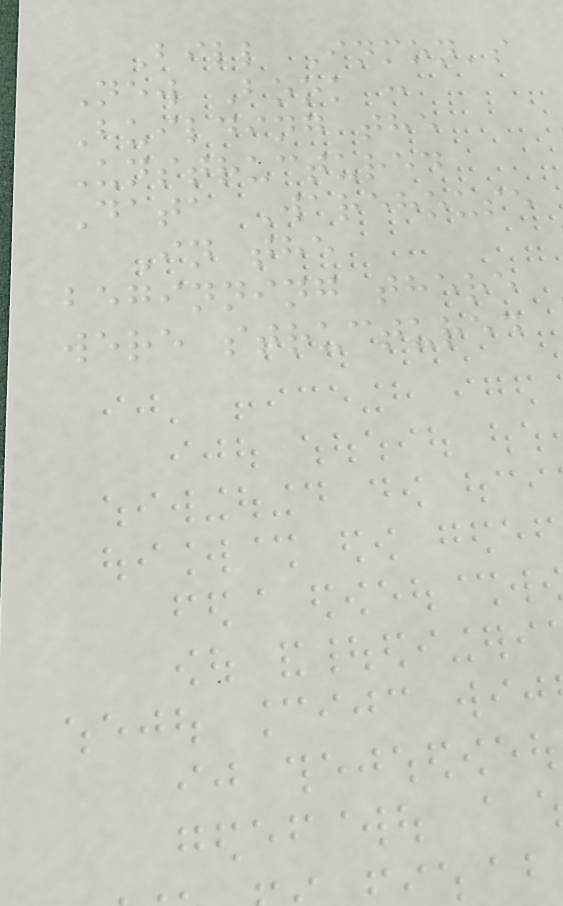Bill Inmon's
New Book :
Building the
Unstructured
Data Warehouse
In the
beginning there
were structured
